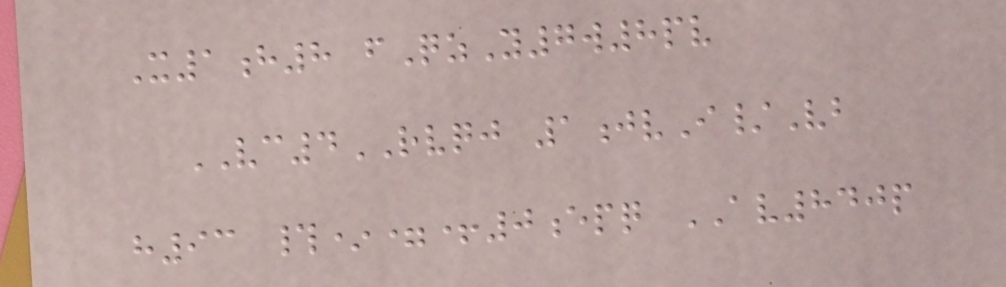X1h8 fQzY7w8pv
VC4RVQJ 1jvI/Vb
h93 #*=+0epq AV840p
